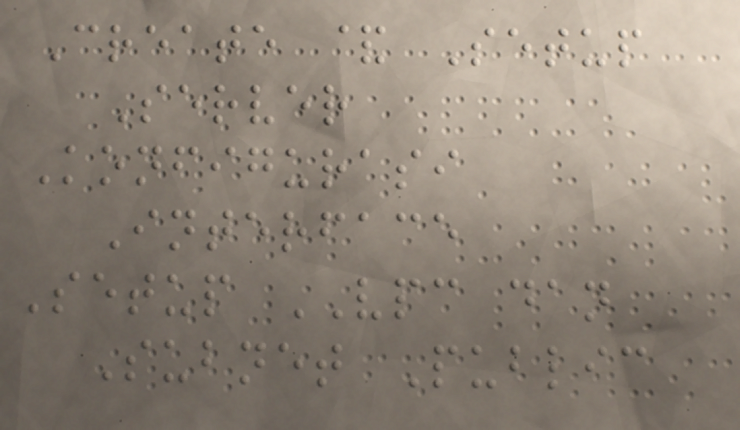Create & Setup
Server
Konfigurasi
Interface
Setup VPC dan
Subnet Public
